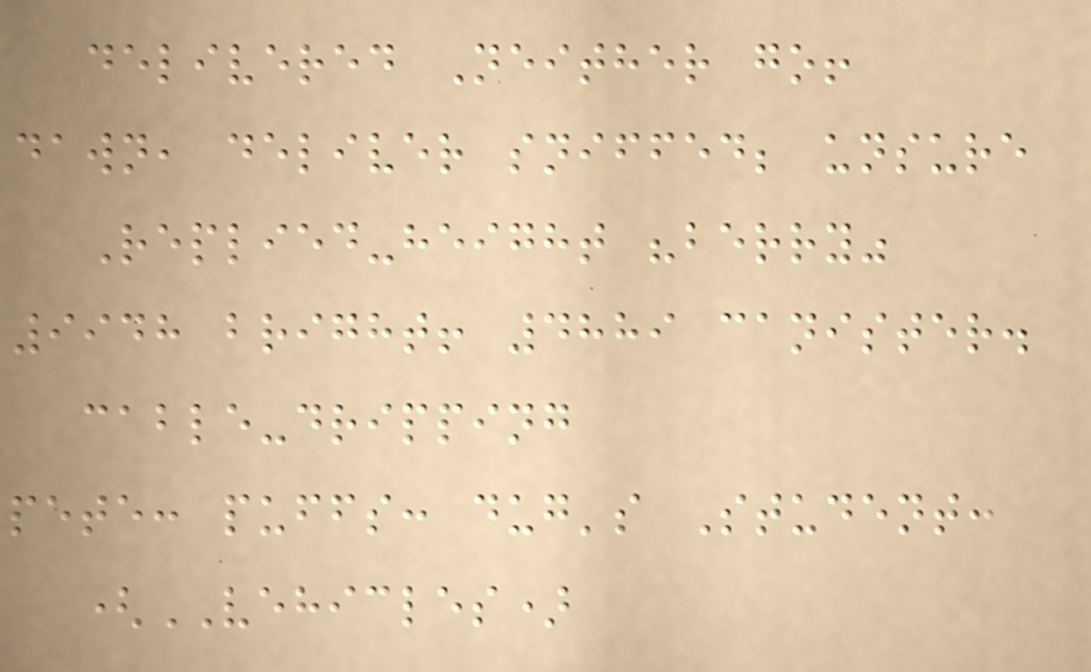delivered Neither go!
dawn, deliver sniffed; unsure
Replied-height "berry"
9948 bright! 4889 canister.
cable-dripping
pete: puffs: dug's Student:
(VEHICLES)
